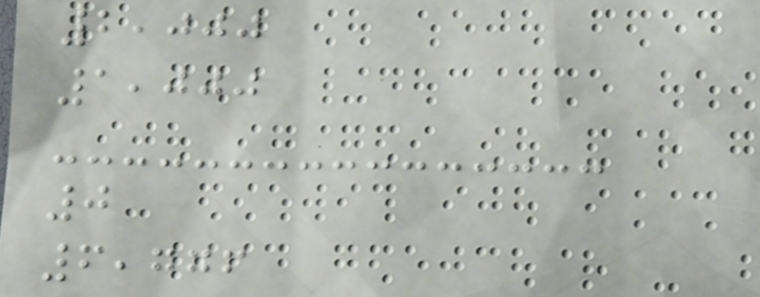2,000
1,000
0
6,776
